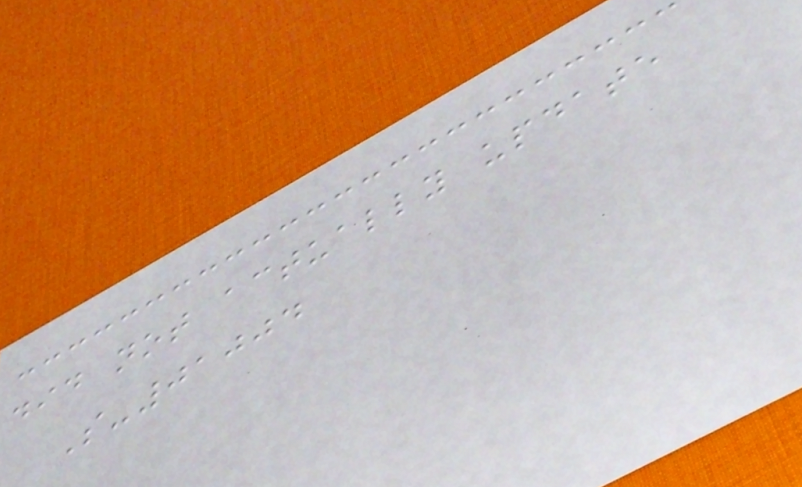did not actually update
S-01004
